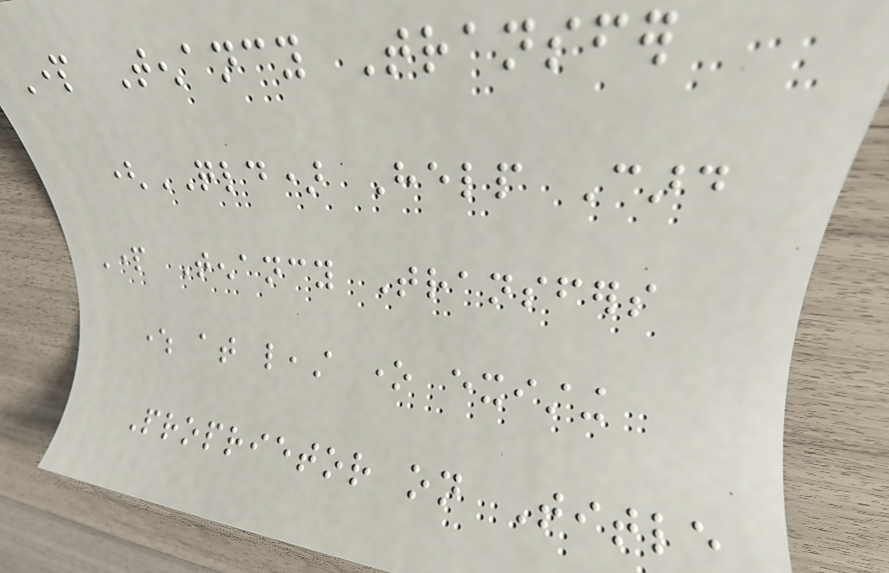Part Tenancy Transfer
(QLD) Help Card
Part Tenancy Transfers
where at least one existing
Proprietor on Title
